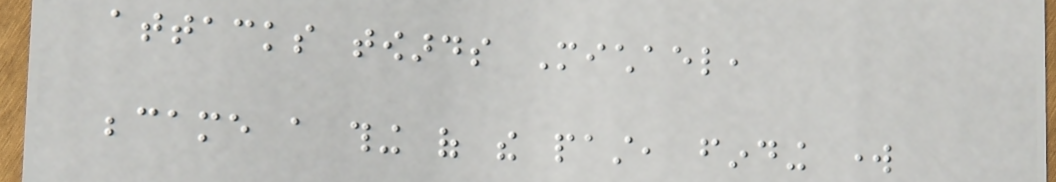attacks towards Michael,
became a thing of the past, finding work
